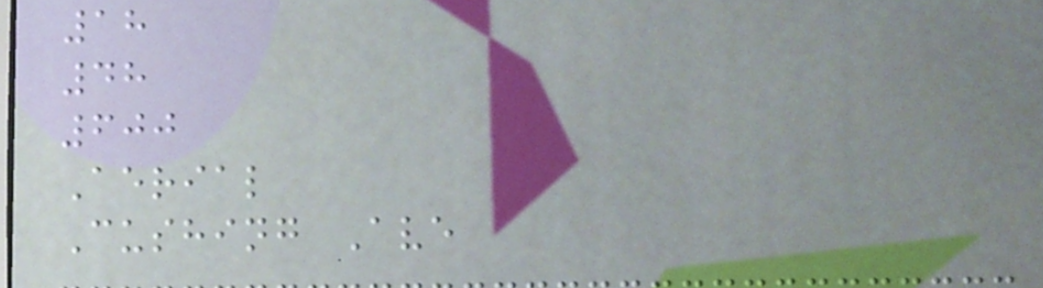18
48
600
Aerial
Cushing Ave
